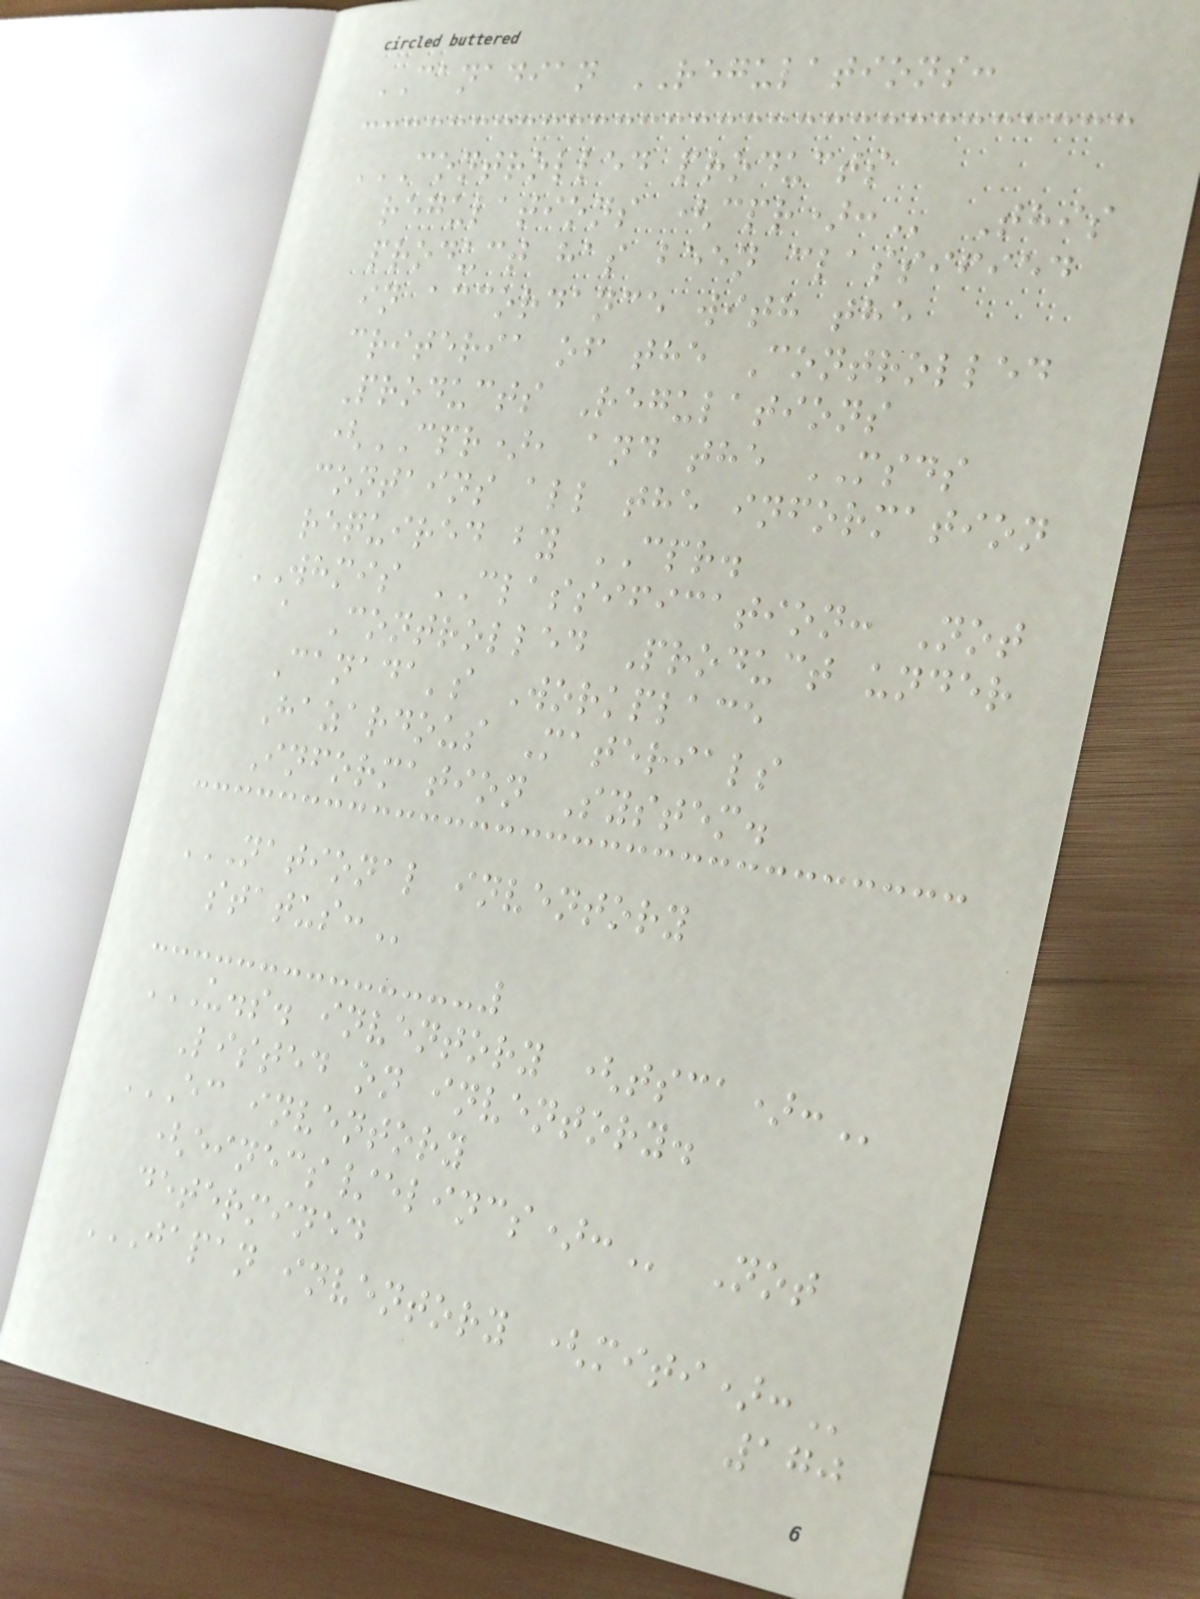CANADIAN REGULATIONS:
CONTROLLED PRODUCTS
REGULATIONS (CPR): This
product has been classified
in accordance with the
criteria of the Controlled
Products Regulations
(CPR), and the MSDS
contains all the information
required by CPR.
WHMIS CLASSIFICATION: Not
a Controlled Product under
Canada's Workplace
Hazardous Materials
Information System.
NATIONAL INVENTORY
STATUS:
U.S. INVENTORY (TSCA):
Listed on inventory.
EC INVENTORY
(EINECS/ELINCS): Not
determined
JAPAN INVENTORY (MITI):
170
